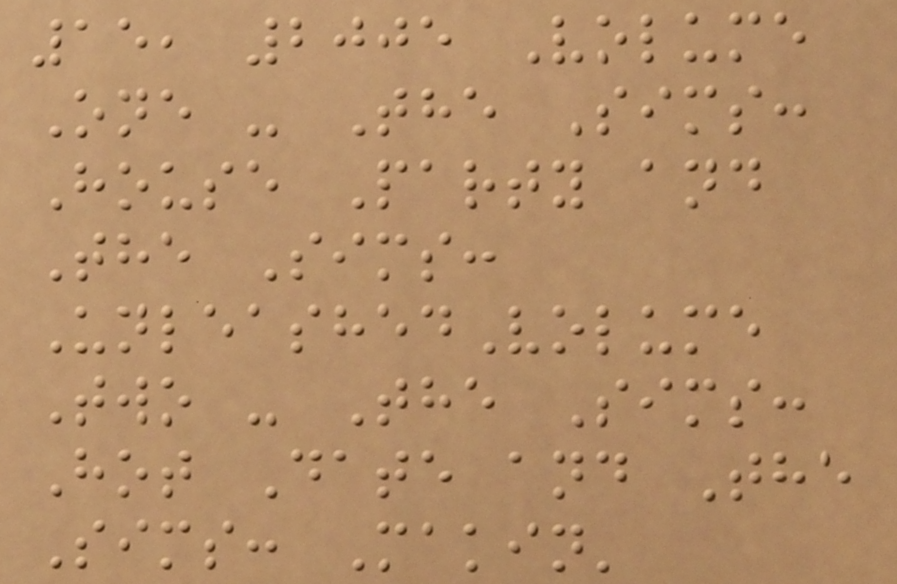15, 2005 Volume
One - The Sims:
House Party and
The Sims:
UnleashedVolume
Two - The Sims:
Hot Date and The
Sims: Makin'
